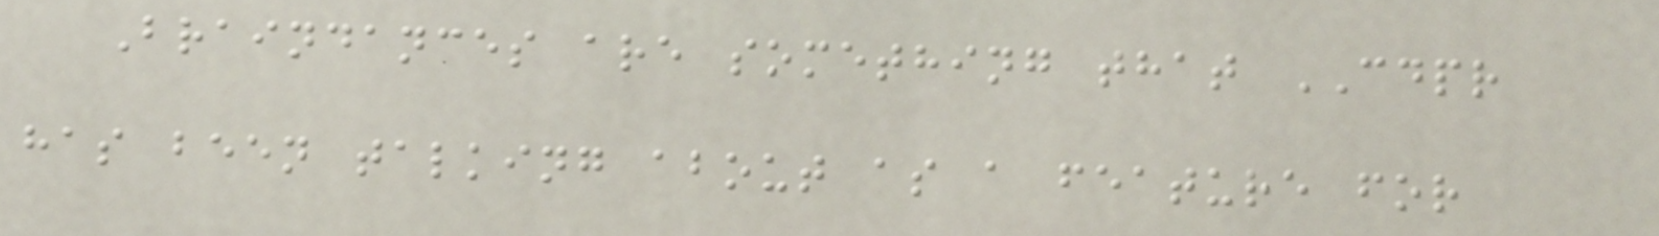Braindances are something that CDPR
has been talking about as a feature for
